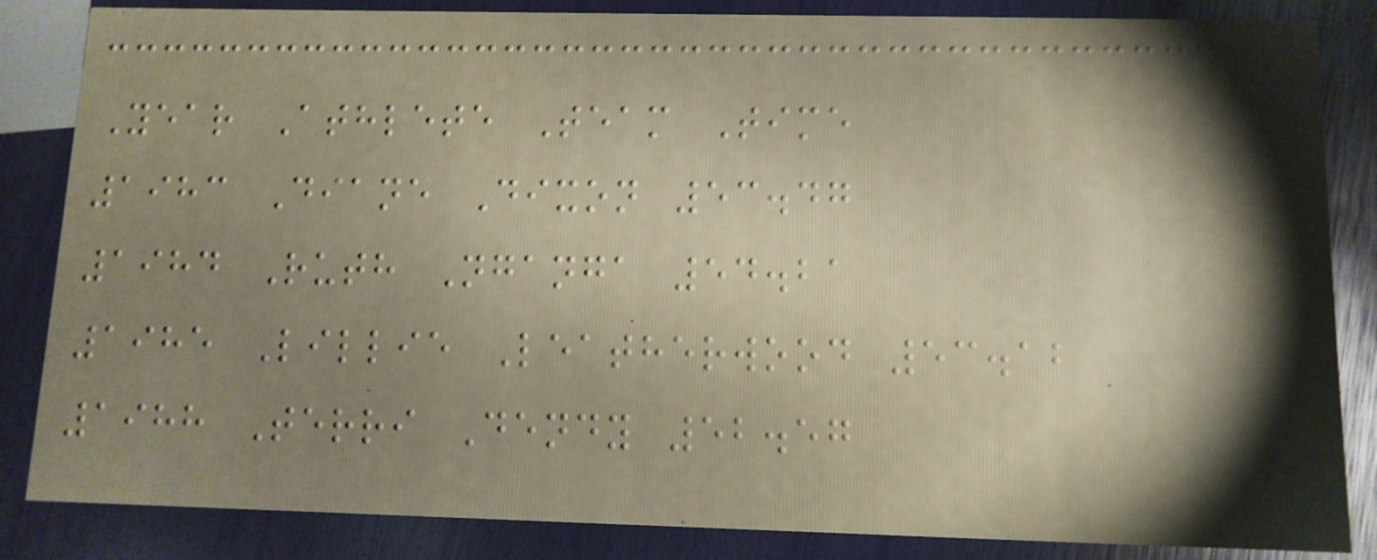Year Athlete Team Time
1983 Diane Dixon 53.47
1984 Ruth Nganga 54.21
1985 Lillie Leatherwood 53.12
1988 Terri Dendy 52.57
